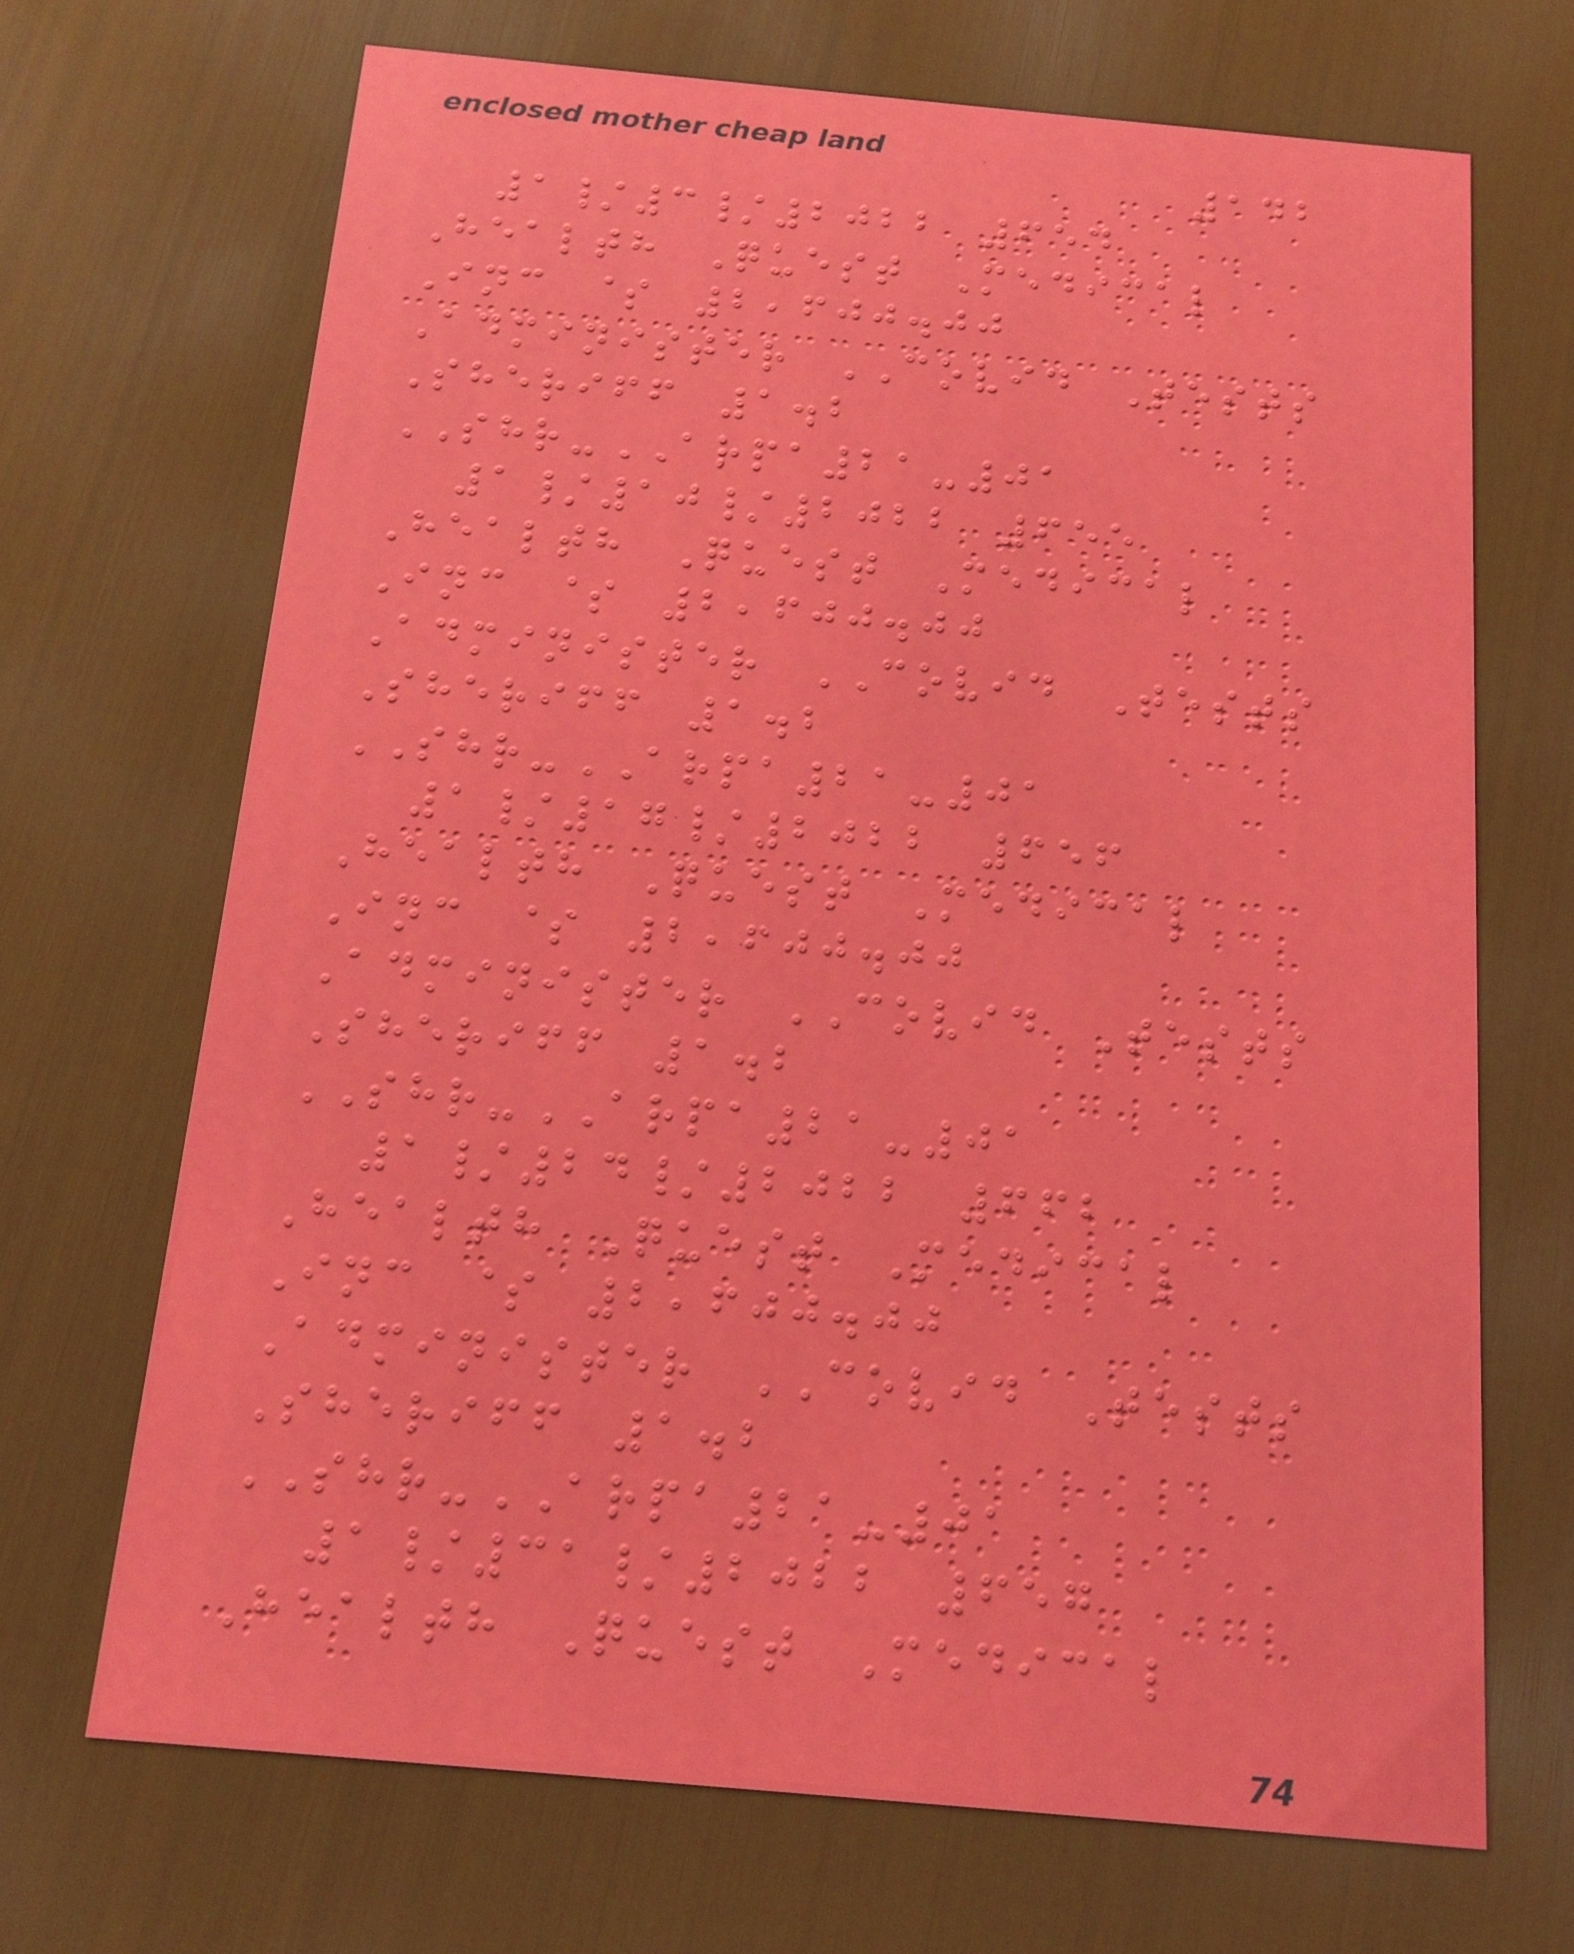142
1/3/2022 654
Health Quest Medical
Inc $ 2,600.00
Administer COVID Tests
Sheriff 1.2
SHR-ARPA21-01
1/10/2022 655
Health Quest Medical
Inc $ 2,600.00
Administer COVID Tests
Sheriff 1.2
SHR-ARPA21-01
1/17/2022 656
Health Quest Medical
Inc $ 2,600.00
Administer COVID Tests
Sheriff 1.2
SHR-ARPA21-01
1/24/2022 662
Health Quest Medical
Inc $ 2,600.00
Administer COVID Tests
Sheriff 1.2
SHR-ARPA21-01
1/31/2022 657
Health Quest Medical
